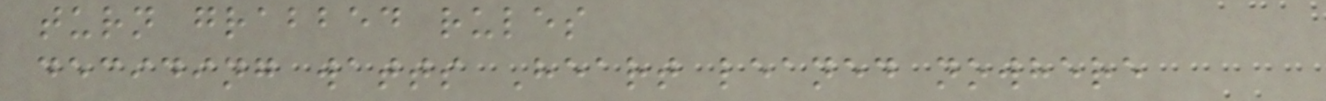turn grabbed rules
deciding watts Heart leaned nowhere
